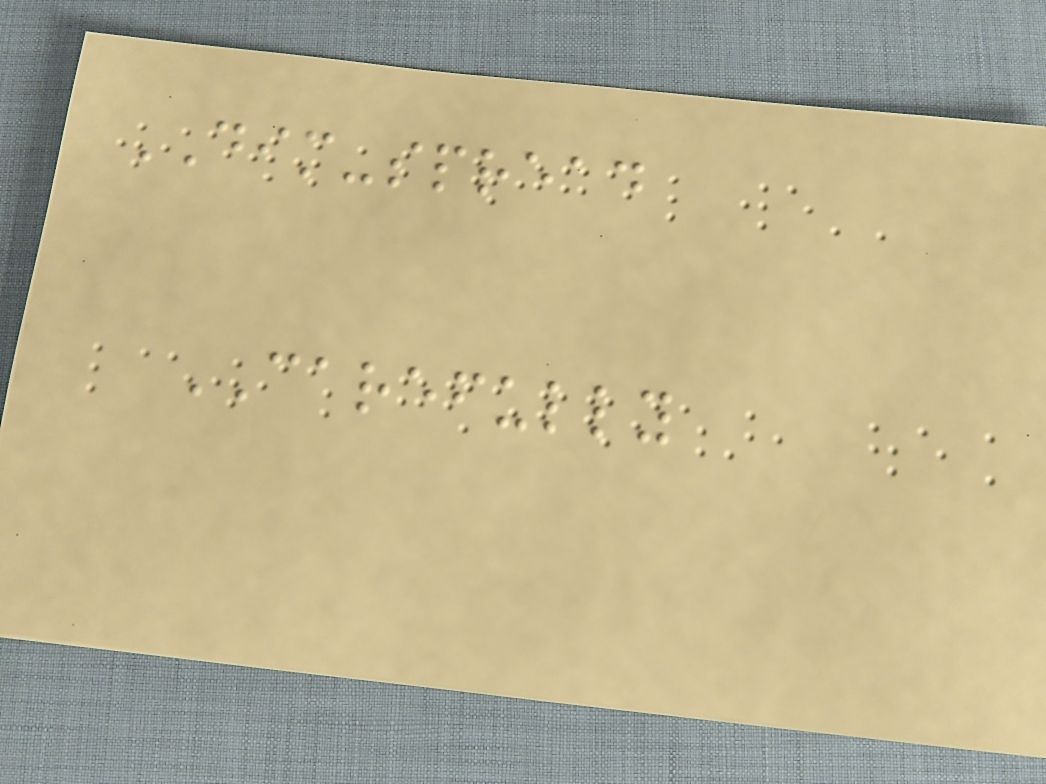DIM-spread
CAREFULLY
